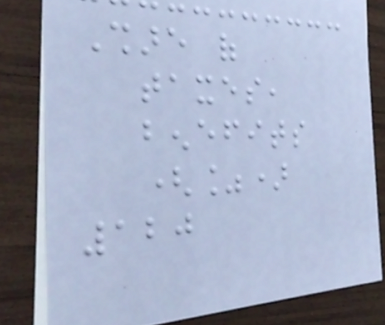Share of
taxes,
benefits
(%)
120
